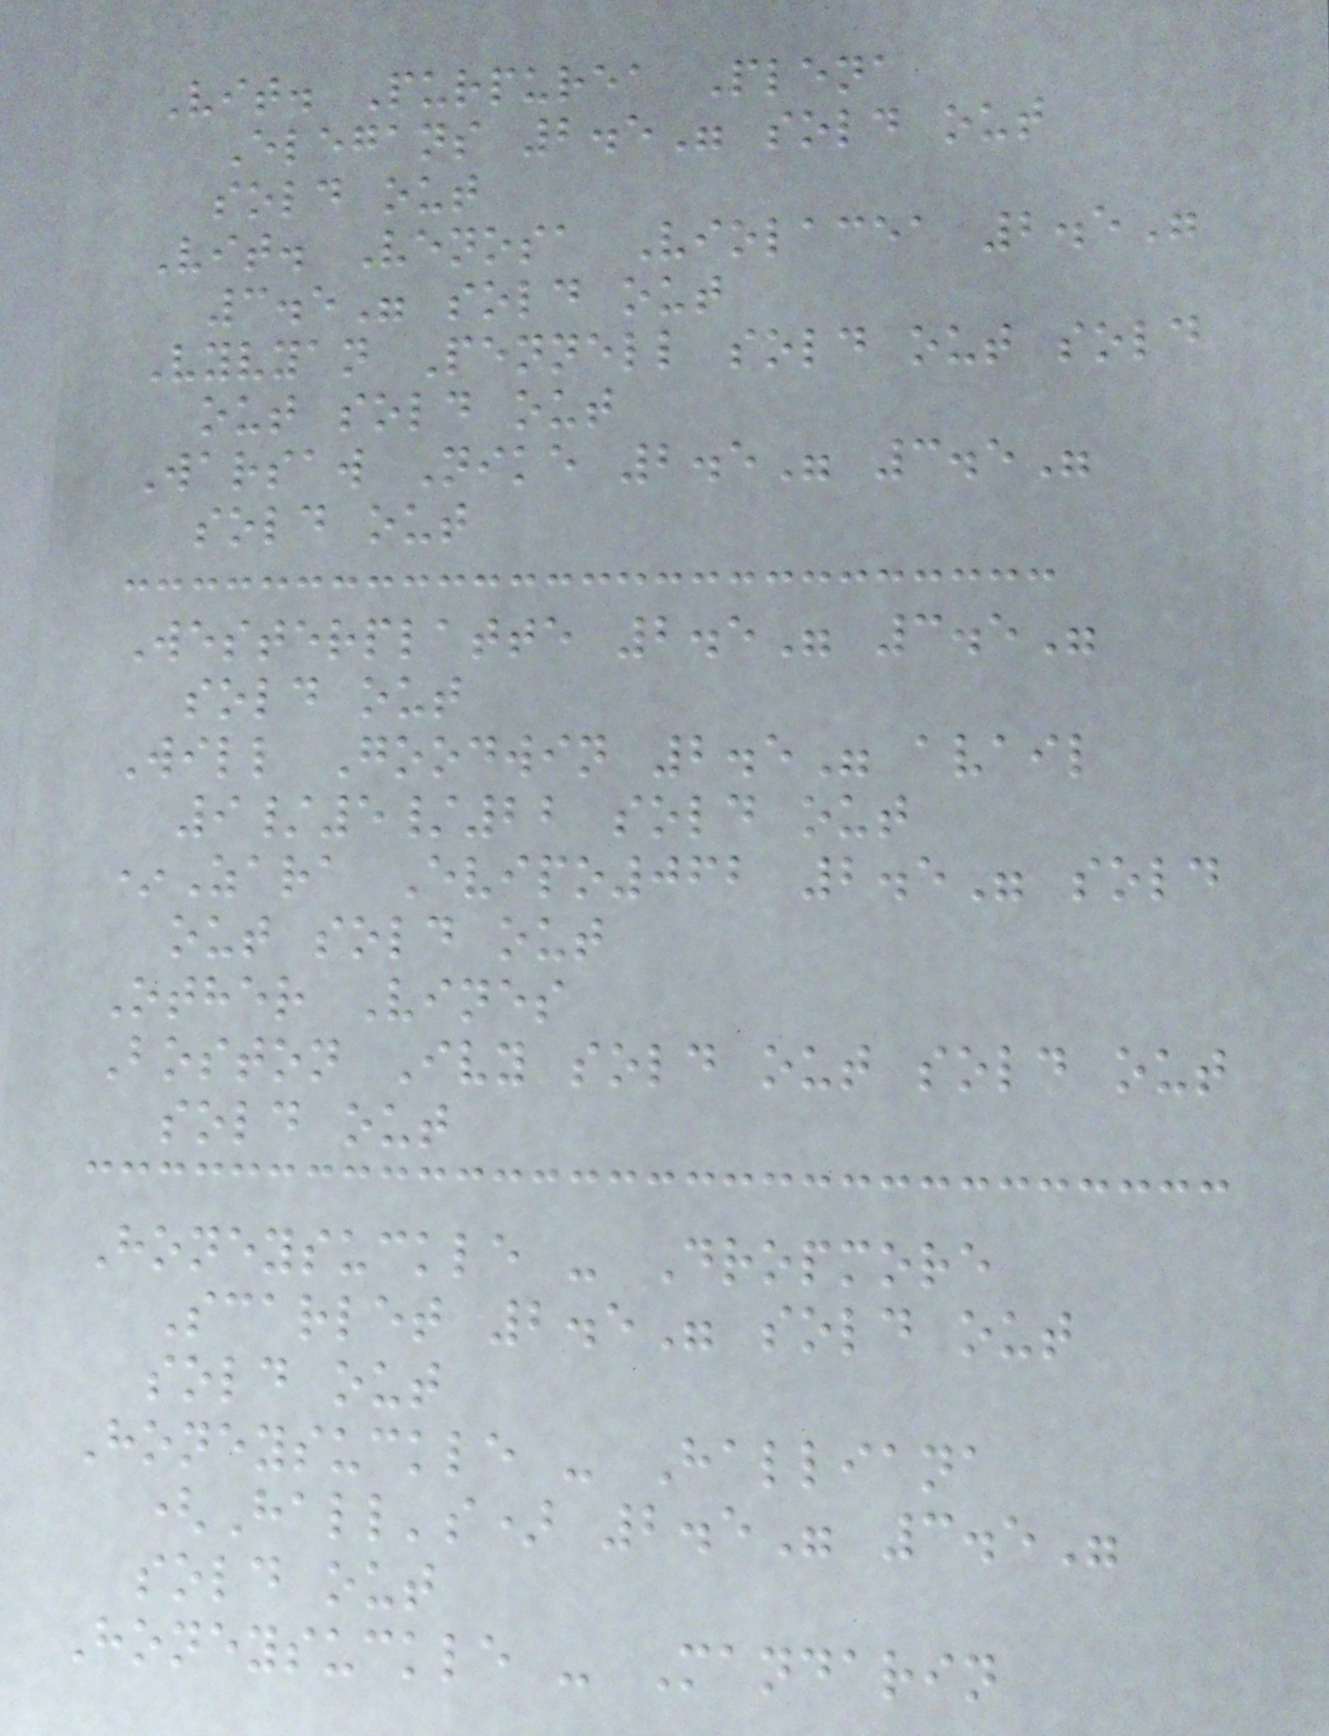Vit. Purpurea Plena
Elegans 2.5" sold out
sold out
Vit. Venosa Violacea 2.5"
3.5" sold out
Vyvyan Pennell sold out sold
out sold out
Warsaw Nike 2.5" 3.5"
sold out
Westerplatte 2.5" 3.5"
sold out
Will Goodwin 2.5" avail
9/5/22 sold out
*Zara Evipo062 2.5" sold
out sold out
Other Vines
Boston Ivy sold out sold out
sold out
Honeysuckle - Dropmore
Scarlet 2.5" sold out
sold out
Honeysuckle - Halliana
(Hall's) 2.5" 3.5"
sold out
Honeysuckle - Mandarin
